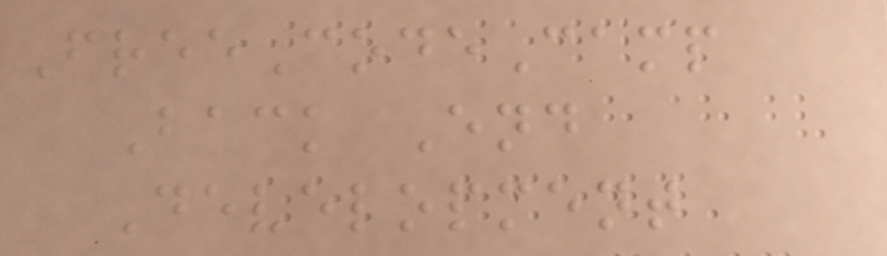FreeCodeCamp
Back End
Development
